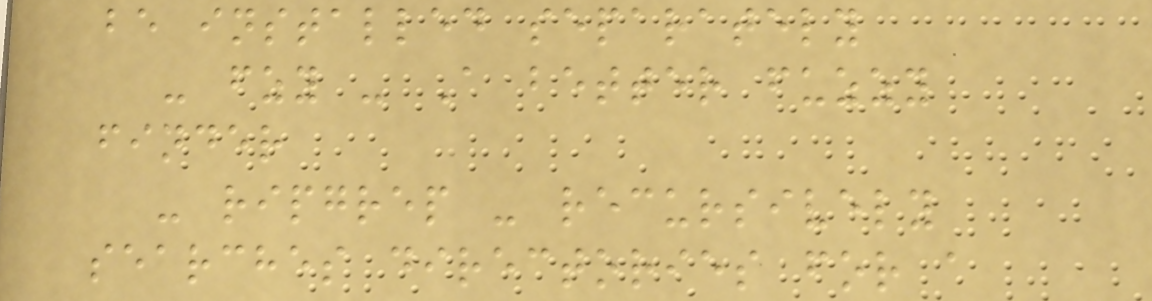be installed separately
- fzy - A better fuzzy
finder
- ripgrep - recursively
searches directories for a
